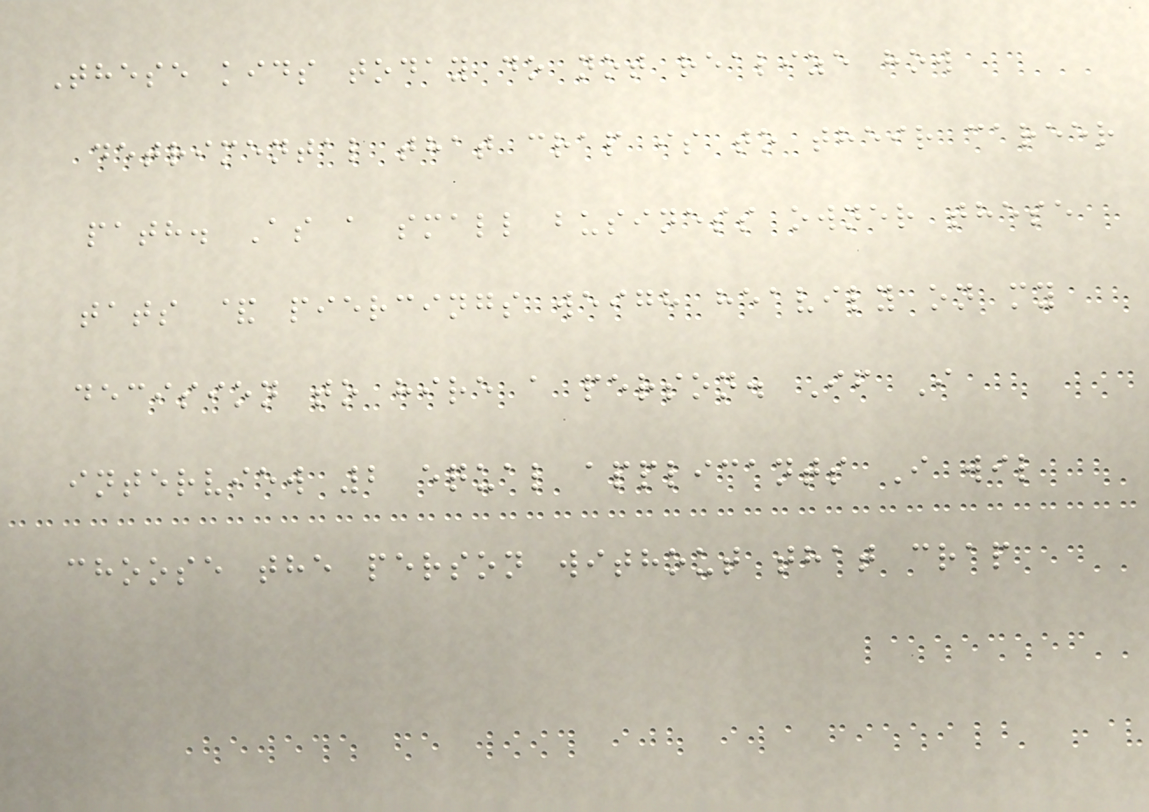These kids today do not realize how
detrimental that crap is to their career
path. As a small business owner these
tats & piercings weigh heavily on my
decision to hire a person. If I
interview 2 equal applicants I wil
choose the person without that crap
